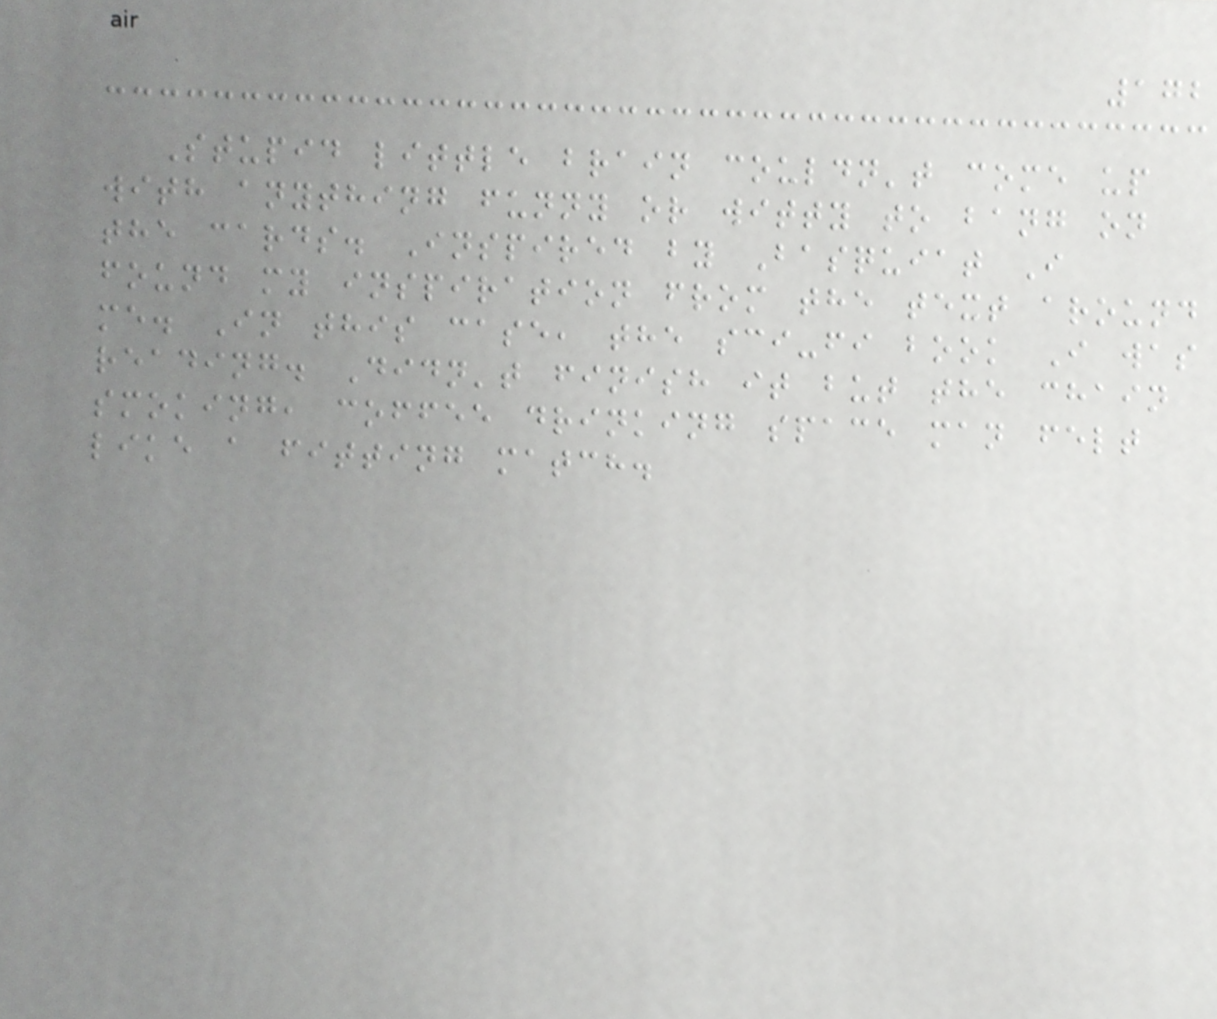172
Stupid little brain couldn't come up
with anything funny or witty to bang on
the cards. Inspired by Basquiat I
found my inspiration from the text around
me. In this case, the sci-fi book I was
reading. Didn't finish it but the chain
smoking, coffee drinking space man felt
like a fitting match.
